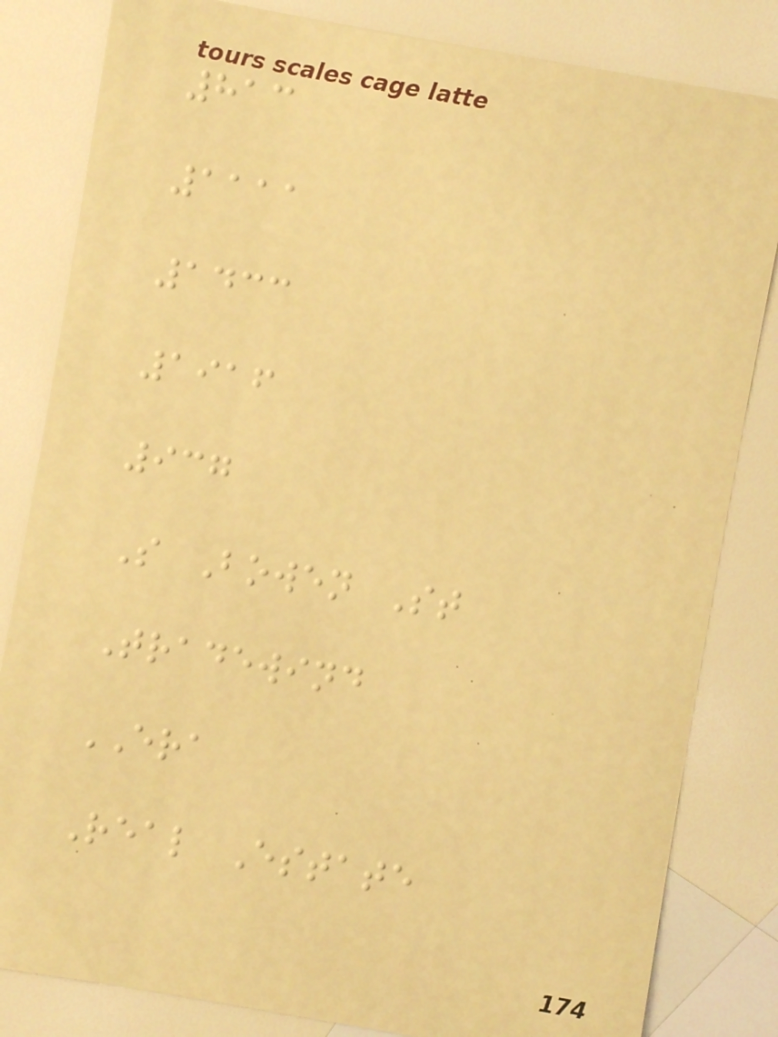813
1111
1433
1916
937
S Bowen St
Tradewind
ERA
Real Estate
